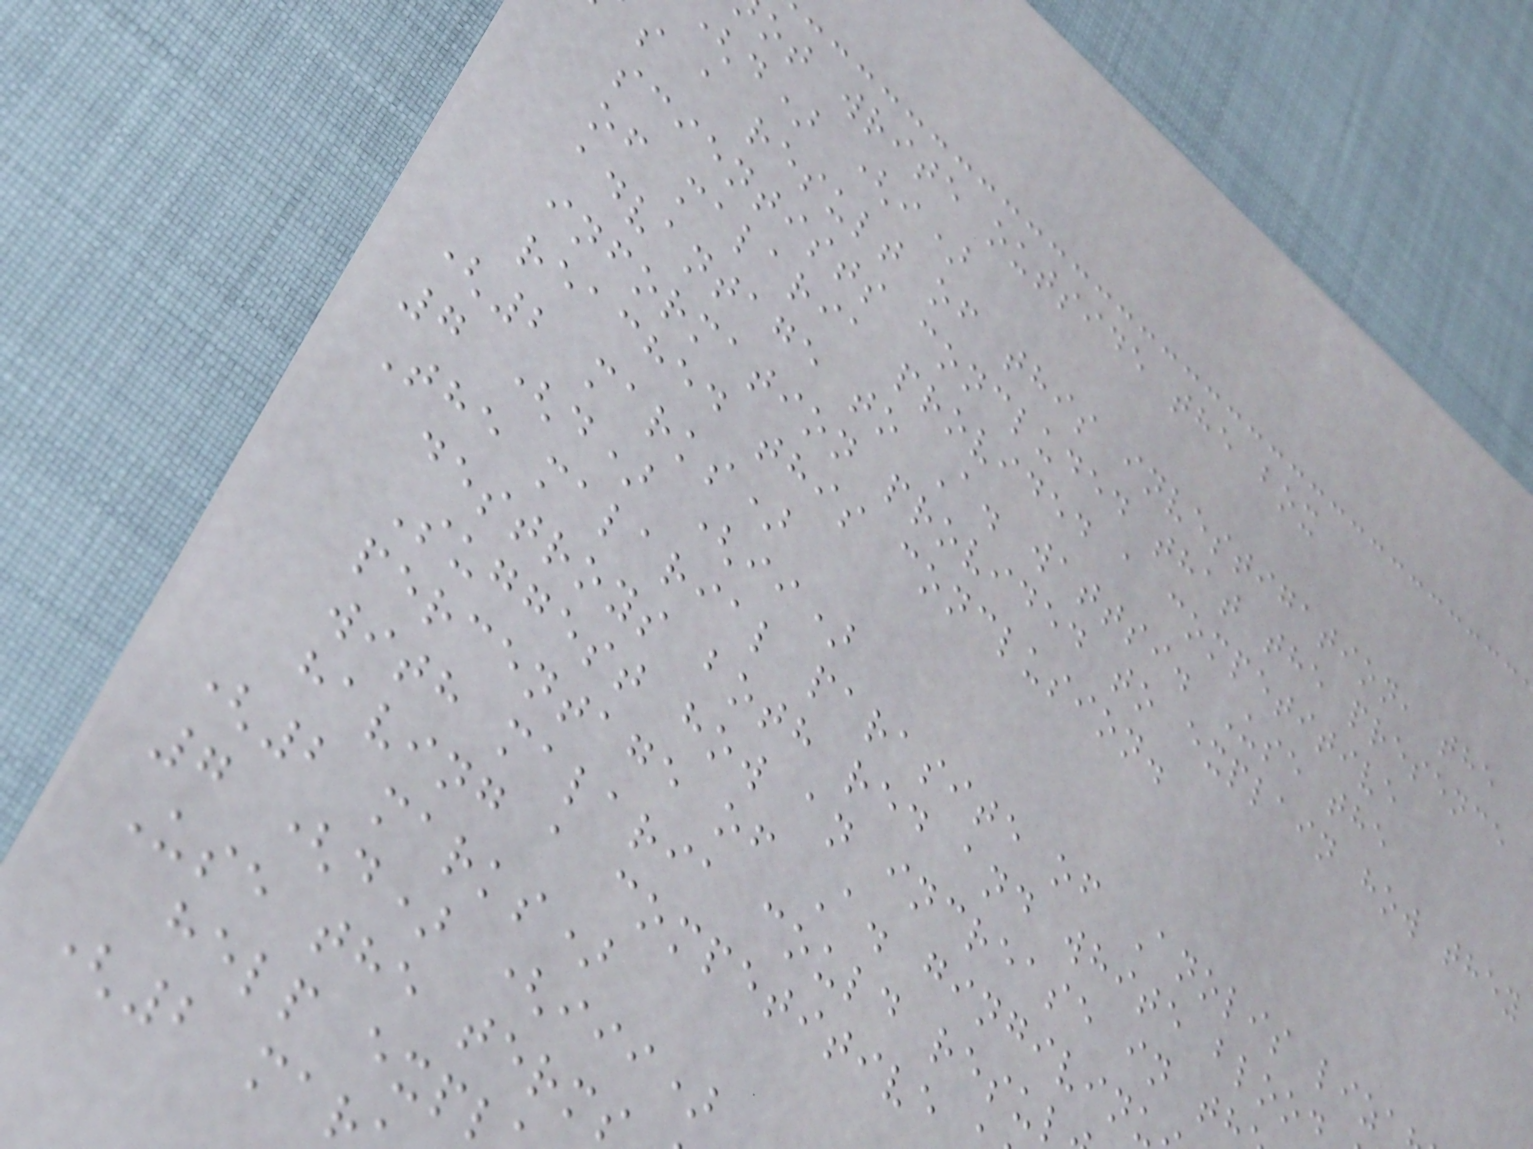ot write outside the box
(d) (i)
s a result of this investigation, the
scientists concluded that the presence
of malaria provided a competitive
advantage to A. wattsi. Use the
information provided to explain how they
reached this conclusion.
(2 marks)
7 (d) (ii)
The malarial parasite of Anolis liza
destroys both red and white blood
Suggest how an increase in th
percentage of A. gingivinu
with malaria could resul
having a competitive
(2 marks)
7 (d) (iii)
Use the term
help expl
(2 mar
